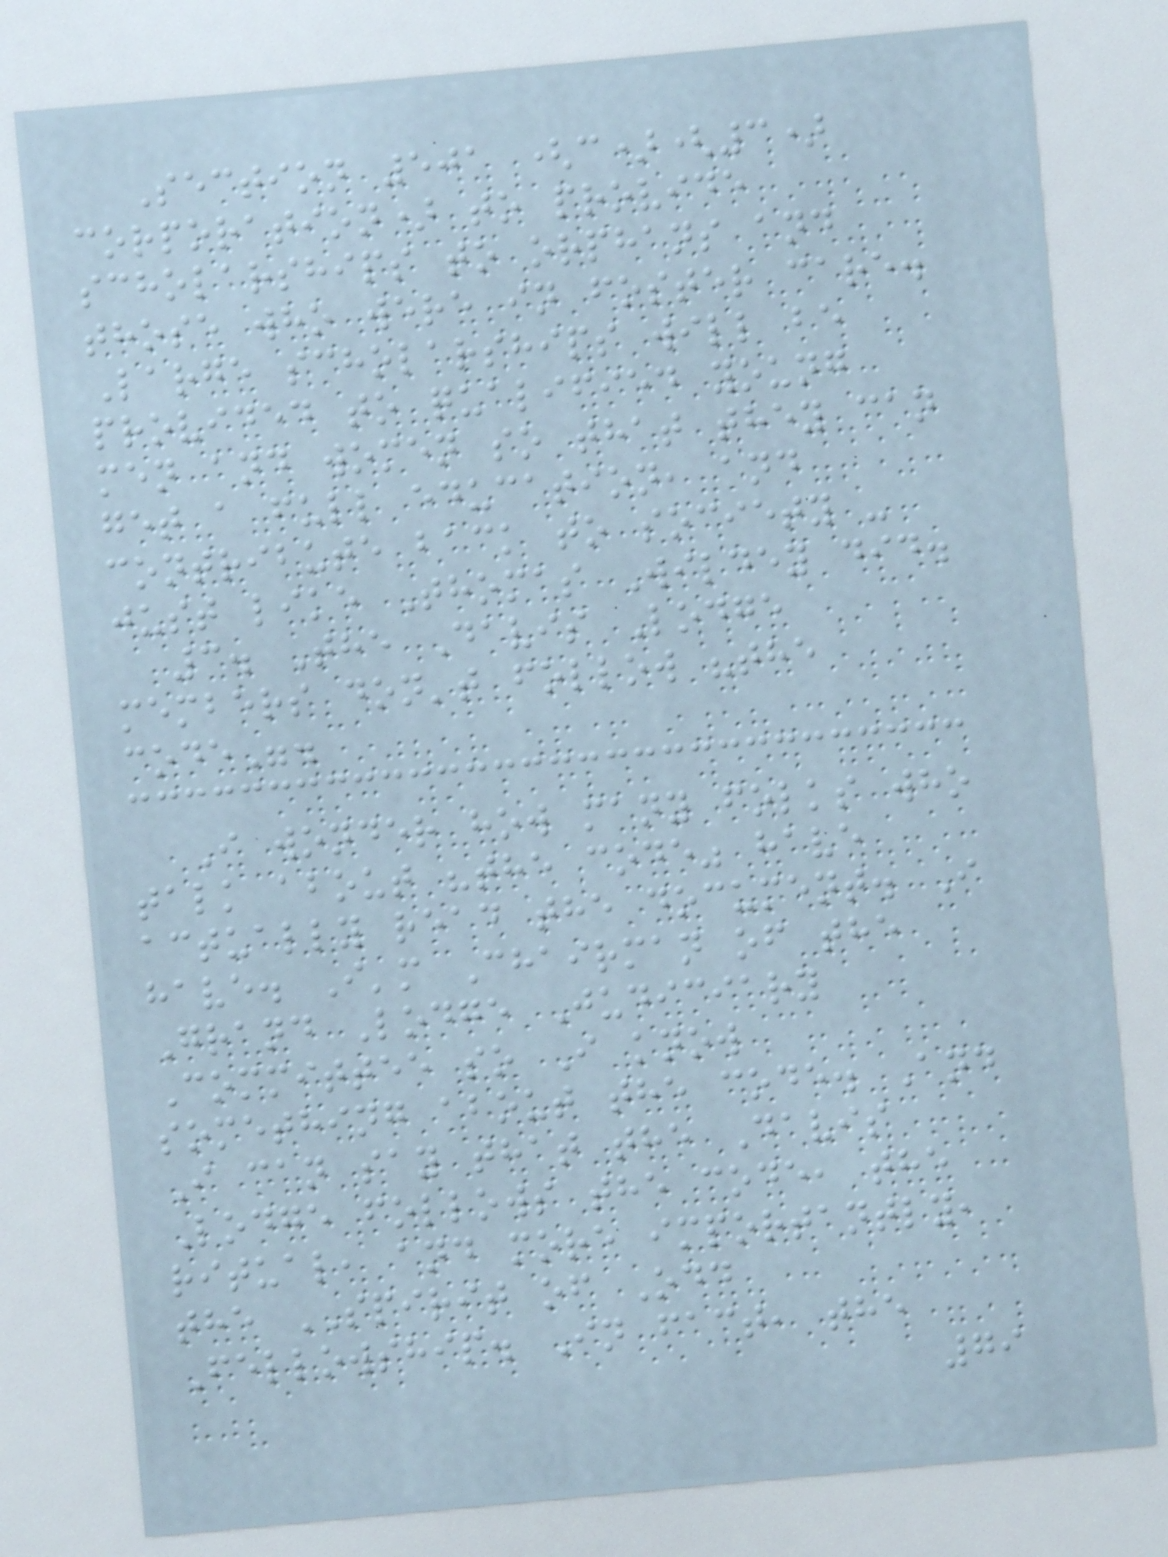Section 501 (c)(3)
corporation) to provide
scholarships to orphans and
those who were in foster care.
Large scholarships will be
provided to qualified young
men and women so that they can
get a full education, and
contribute back to society -
just like Thomas Wildey did.
3. The Davis Lodge
members don't follow "the
code".
I wonder how many folks who
talk about "the code" have
actually read the document. I
have. I'm Chairman of the
Grand Lodge Judiciary
Committee so I know
something about the code. And
I can say that the Davis
Lodge follows the code, the
ritual, and more importantly,
the SPIRIT of Odd
Fellowship. In fact, the
79
